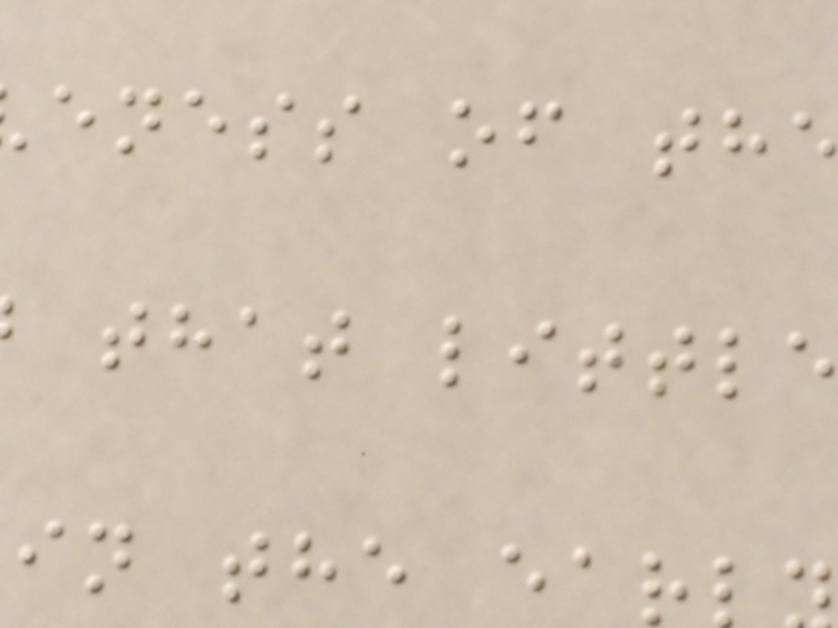eness of th
that little
in the ea
